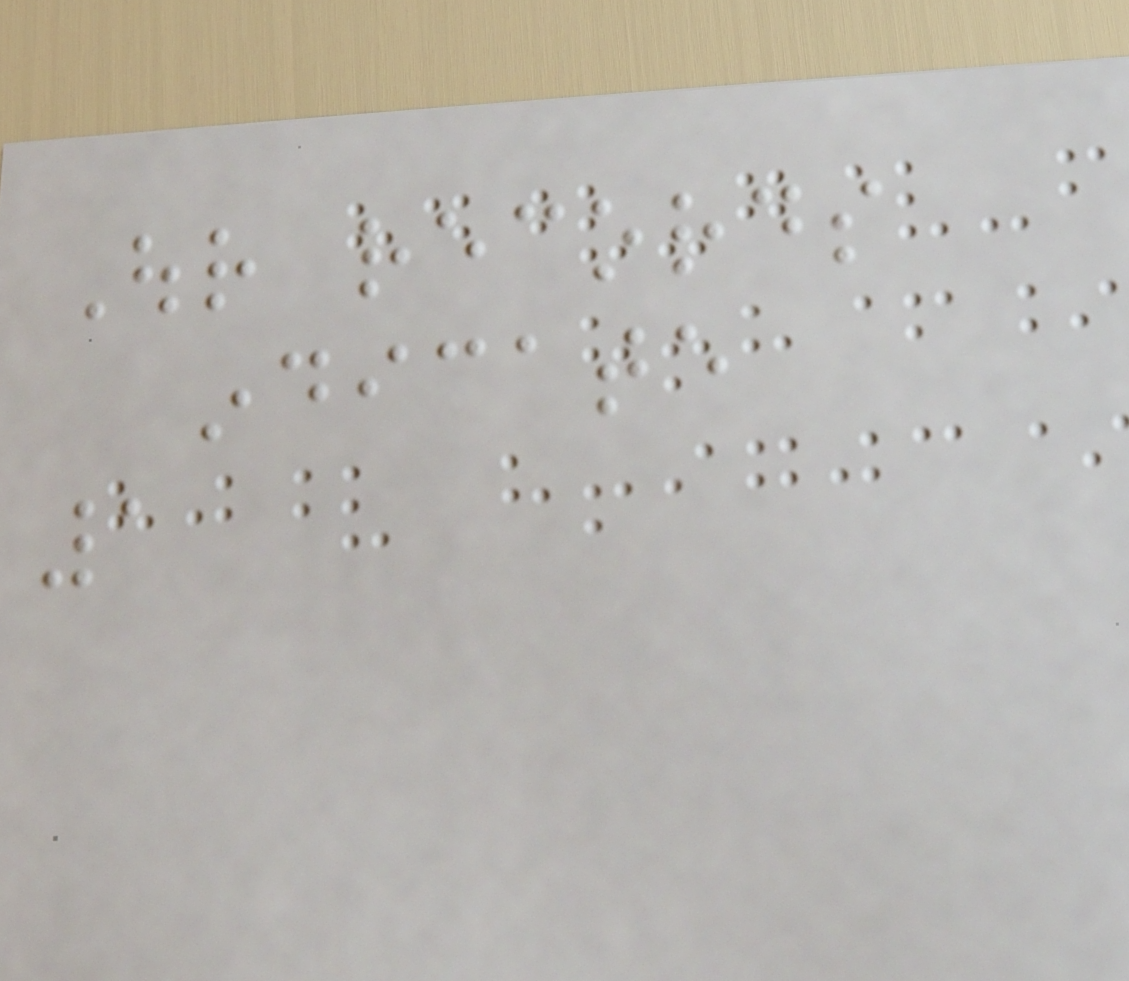Our records
indicate
1
